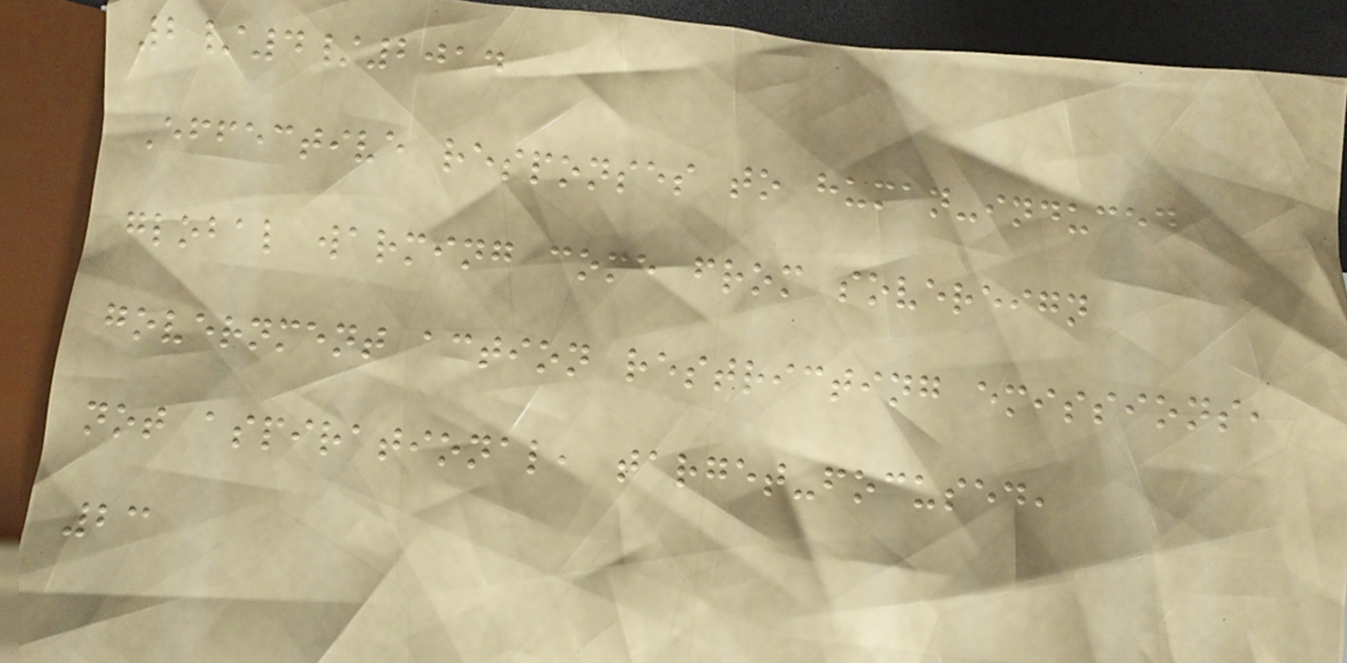2/4/2014
Effective responses to human-induced
global warming come from sovereign
government action restricting emissions,
not aspirational, target-focused,
23
